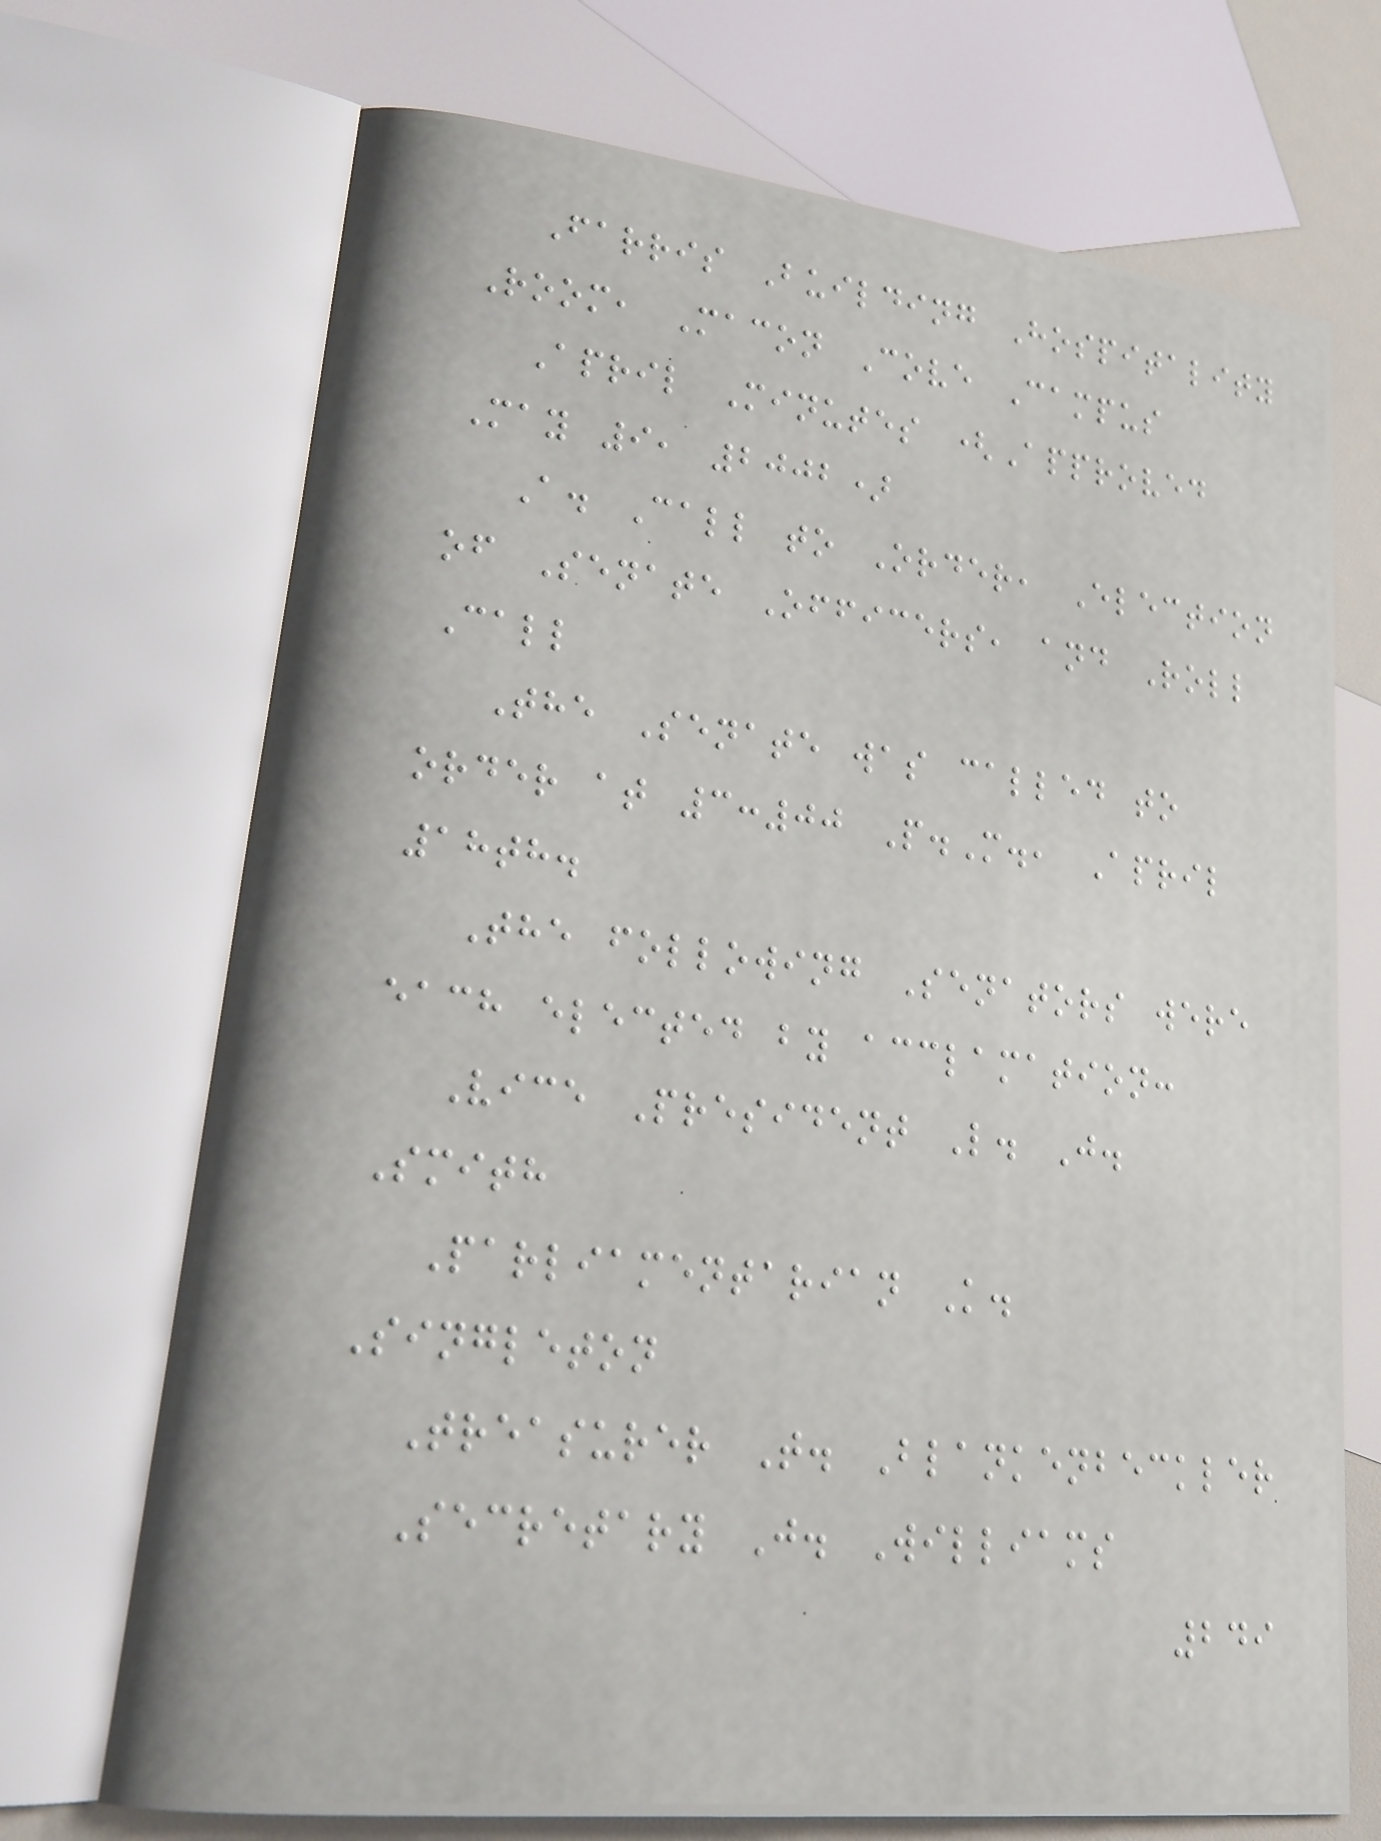Farris Building Hospitality
Room, Macon Cove Campus
April Minutes (Approved
May 9, 2002)
A. Call to Order, Election
of Senate Officers, and Roll
Call
The Senate was called to
order at 3:00 P.M., April
18th.
The following Senators were
each elected by acclamation:
Vice President L. J.
Smith
Parliamentarian K.
Singleton
Treasurer T. Blankenbeckler
Secretary J. Williams
249
